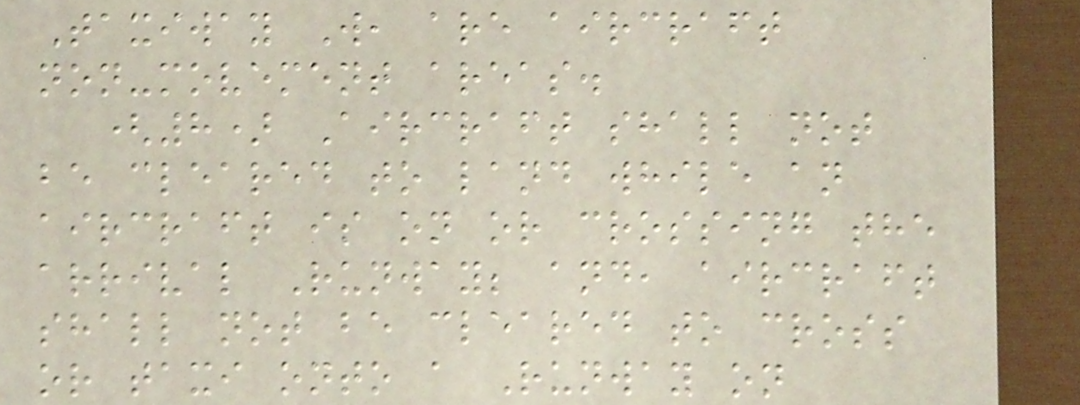Taxiway W, are aircraft
non-movement areas.
(8) Aircraft shall not
be cleared to land while an
aircraft is on or crossing the
arrival Runway; and, aircraft
shall not be cleared to cross
or taxi onto a Runway on
